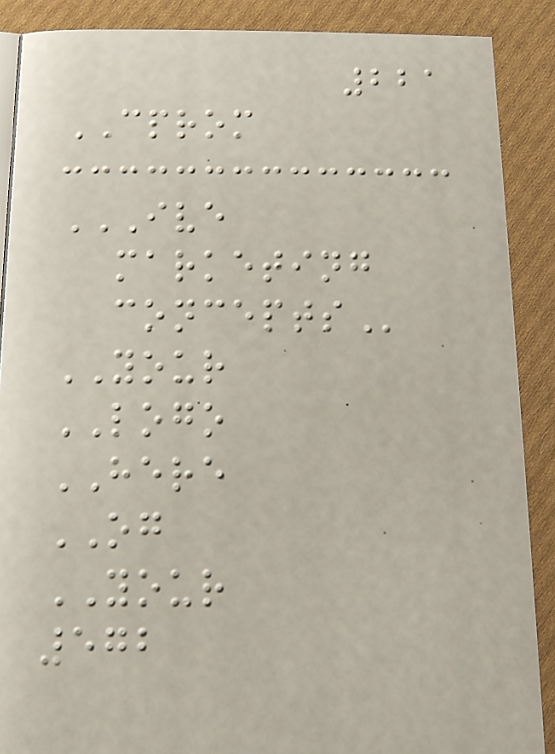221
CPROM
IVE
MARKETING
CONCEPTS
YOUR
LOGO
HERE
OG
YOUR
572
